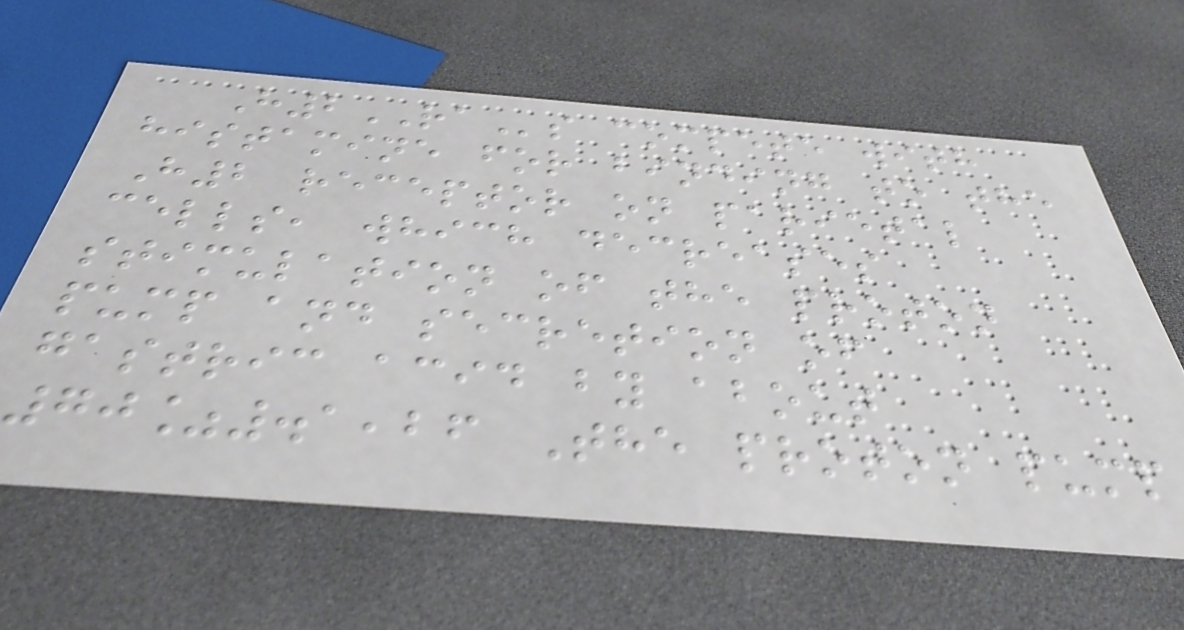H2RAs compete with
histamine for binding to the
H2 receptor on parietal
cells, which decreases
stimulation of the proton
pump and secretion of
gastric acid by about
70%.1,26 The proton pump
